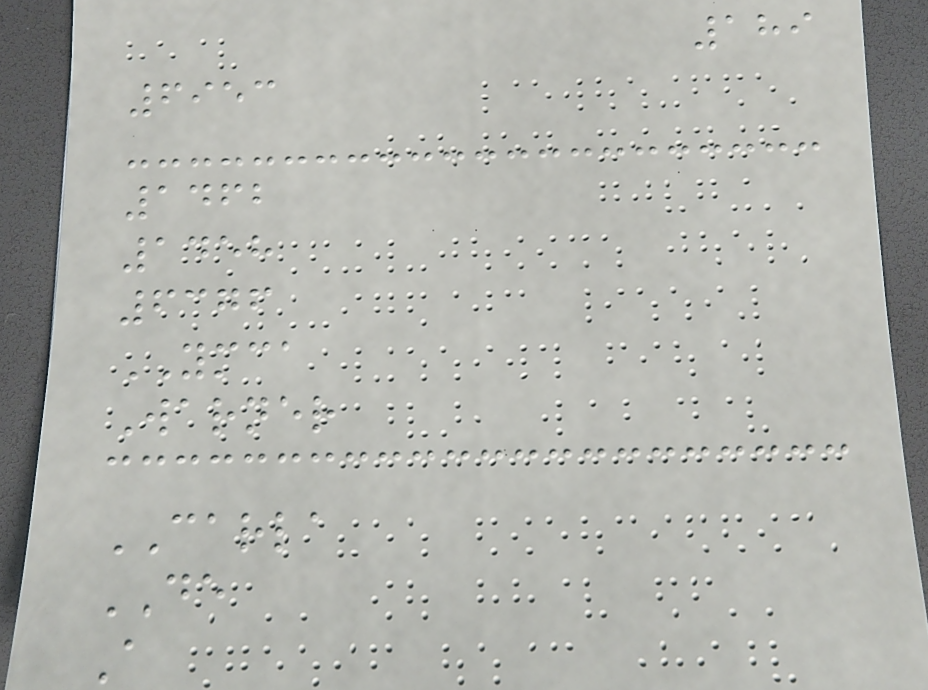189
6953
1462
1458
6376
YMCA
Warner
CARLA
DE
A
